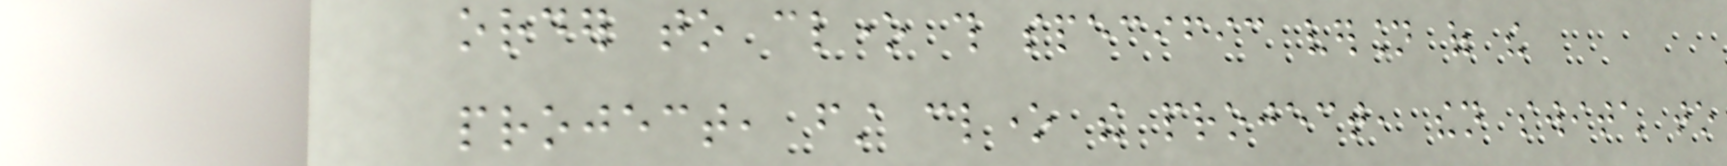order to clone this specific version of the
project, first clone the project, then switch to
